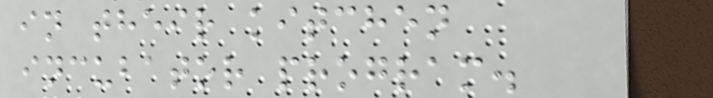in their kitchen
incubator program.
